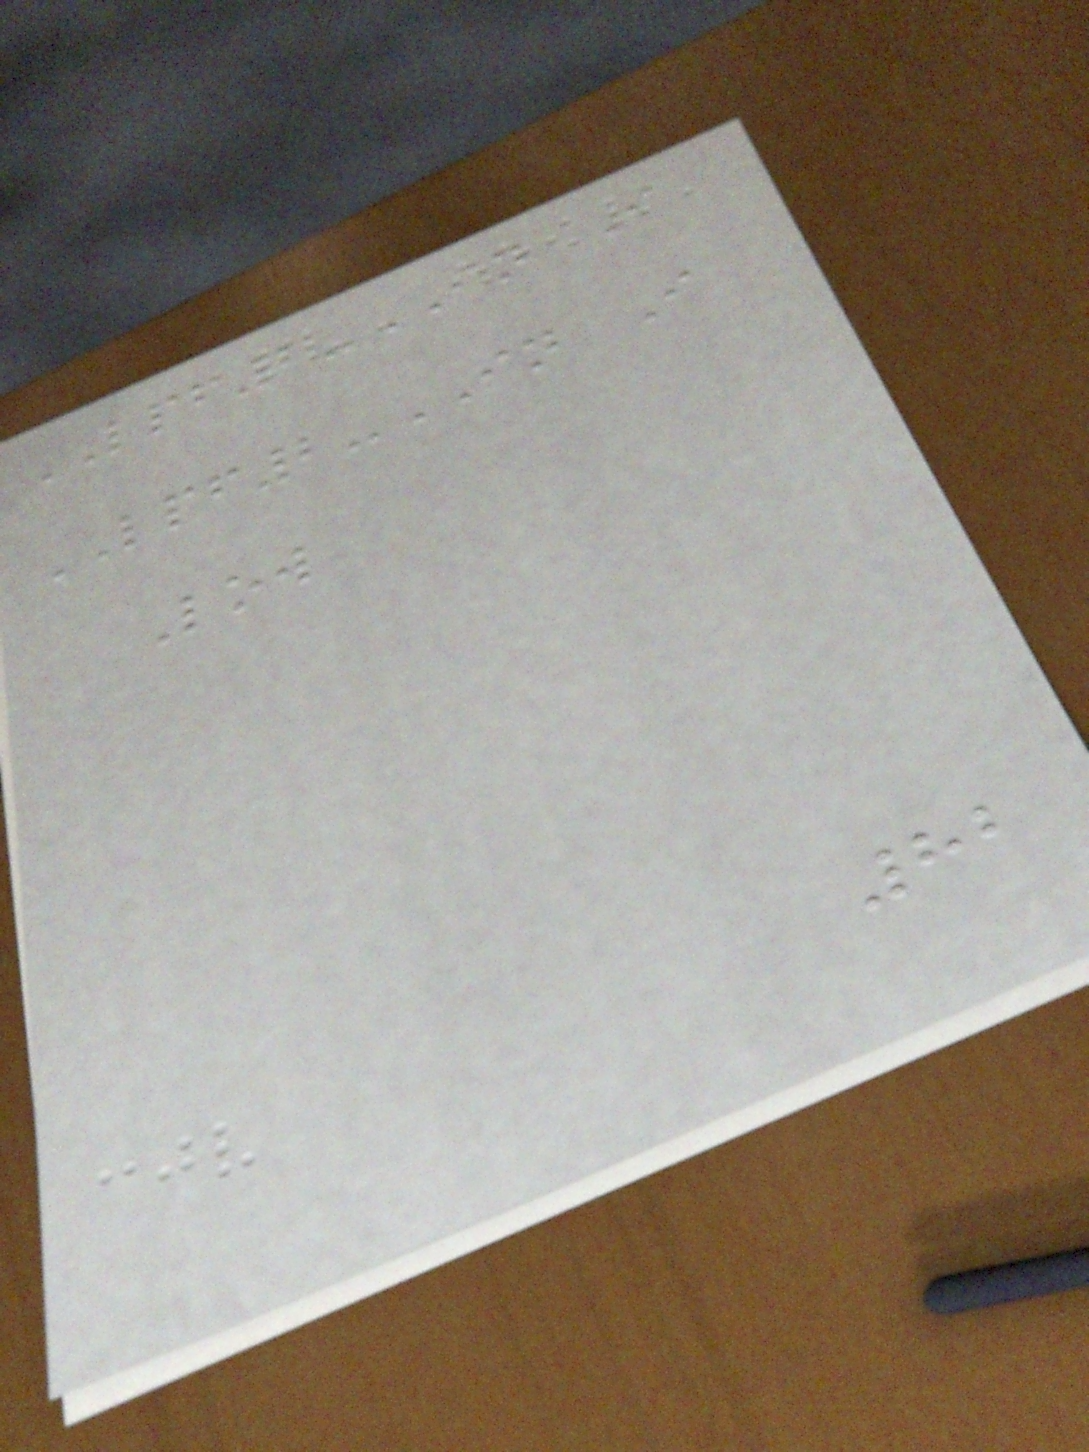LPF2-IN I
LPF2-IN I
Low
82
